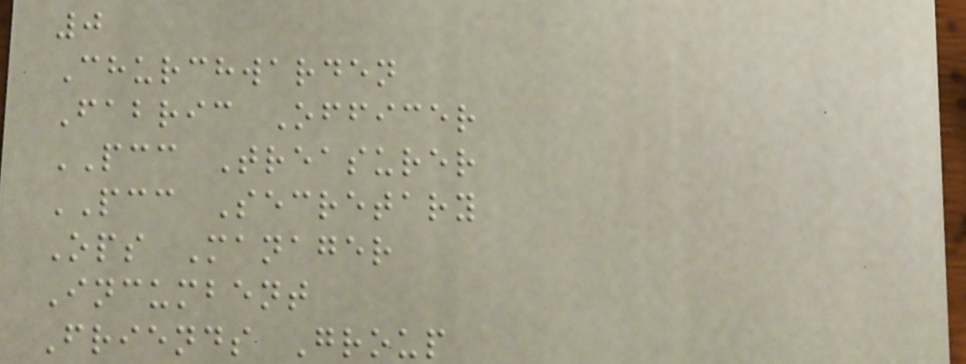0
Churchwarden
Fabric Officer
PCC Treasurer
PCC Secretary
Ops Manager
Incumbent
Friends Group
